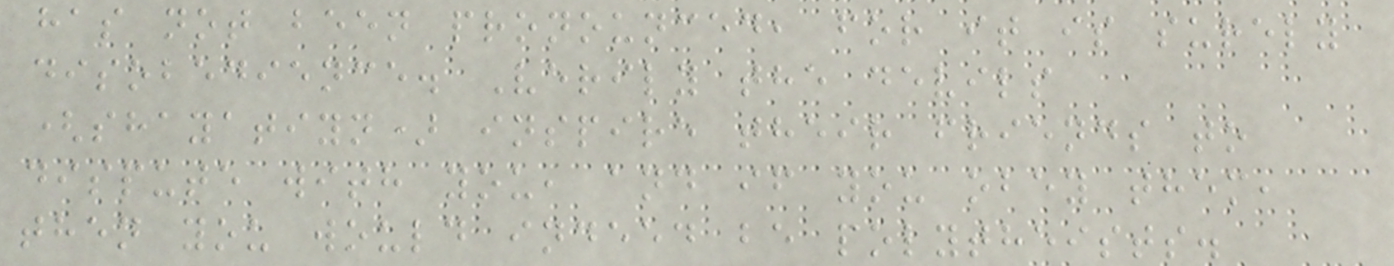has not been pronounced, for it is surely
disobedience. Verily the devils
(shayatiyn) inspire their friends to
dispute with you, and if you obey them,
then you would indeed be polytheists.
